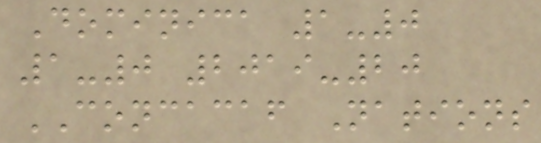Dominica 1-0
1-0 2019-20
CONCACAF Nations
